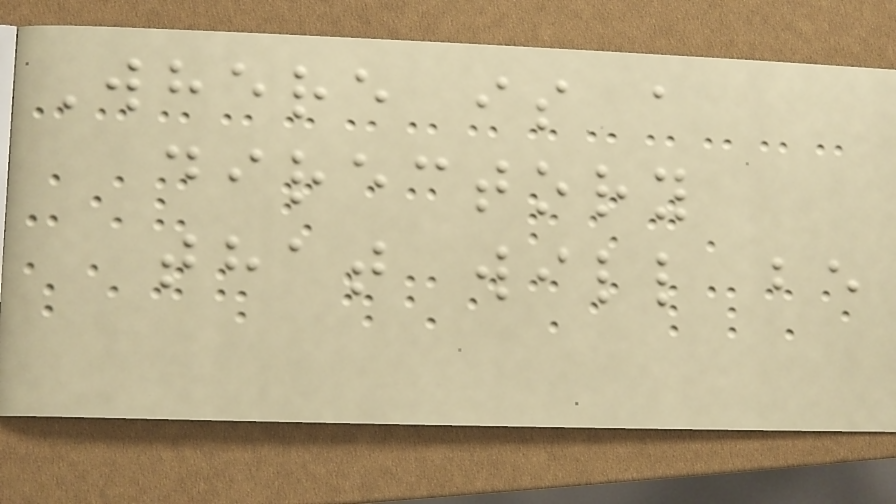Where is a
directory
that will be
